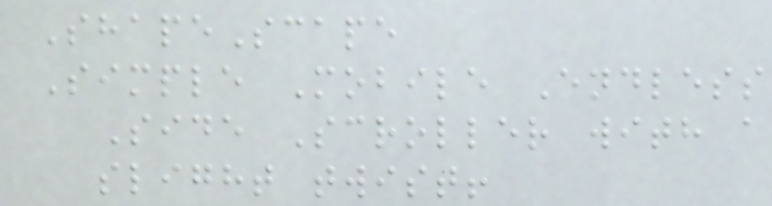ShapeScape
Simple Mobile Endless
Side Scroller with a
slight twist!
